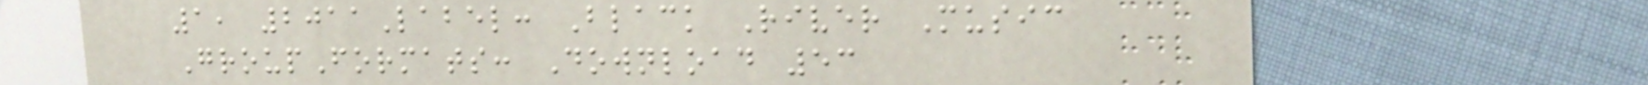1, 2011Label: Black River Music
GroupFormats: Download 53
